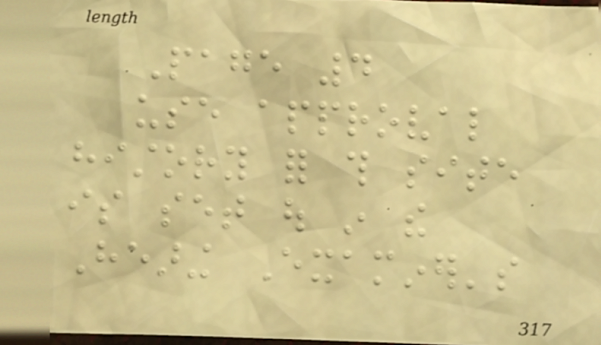Page 4
use approval
history for this site
is set out in the
Hearing Examiner's
